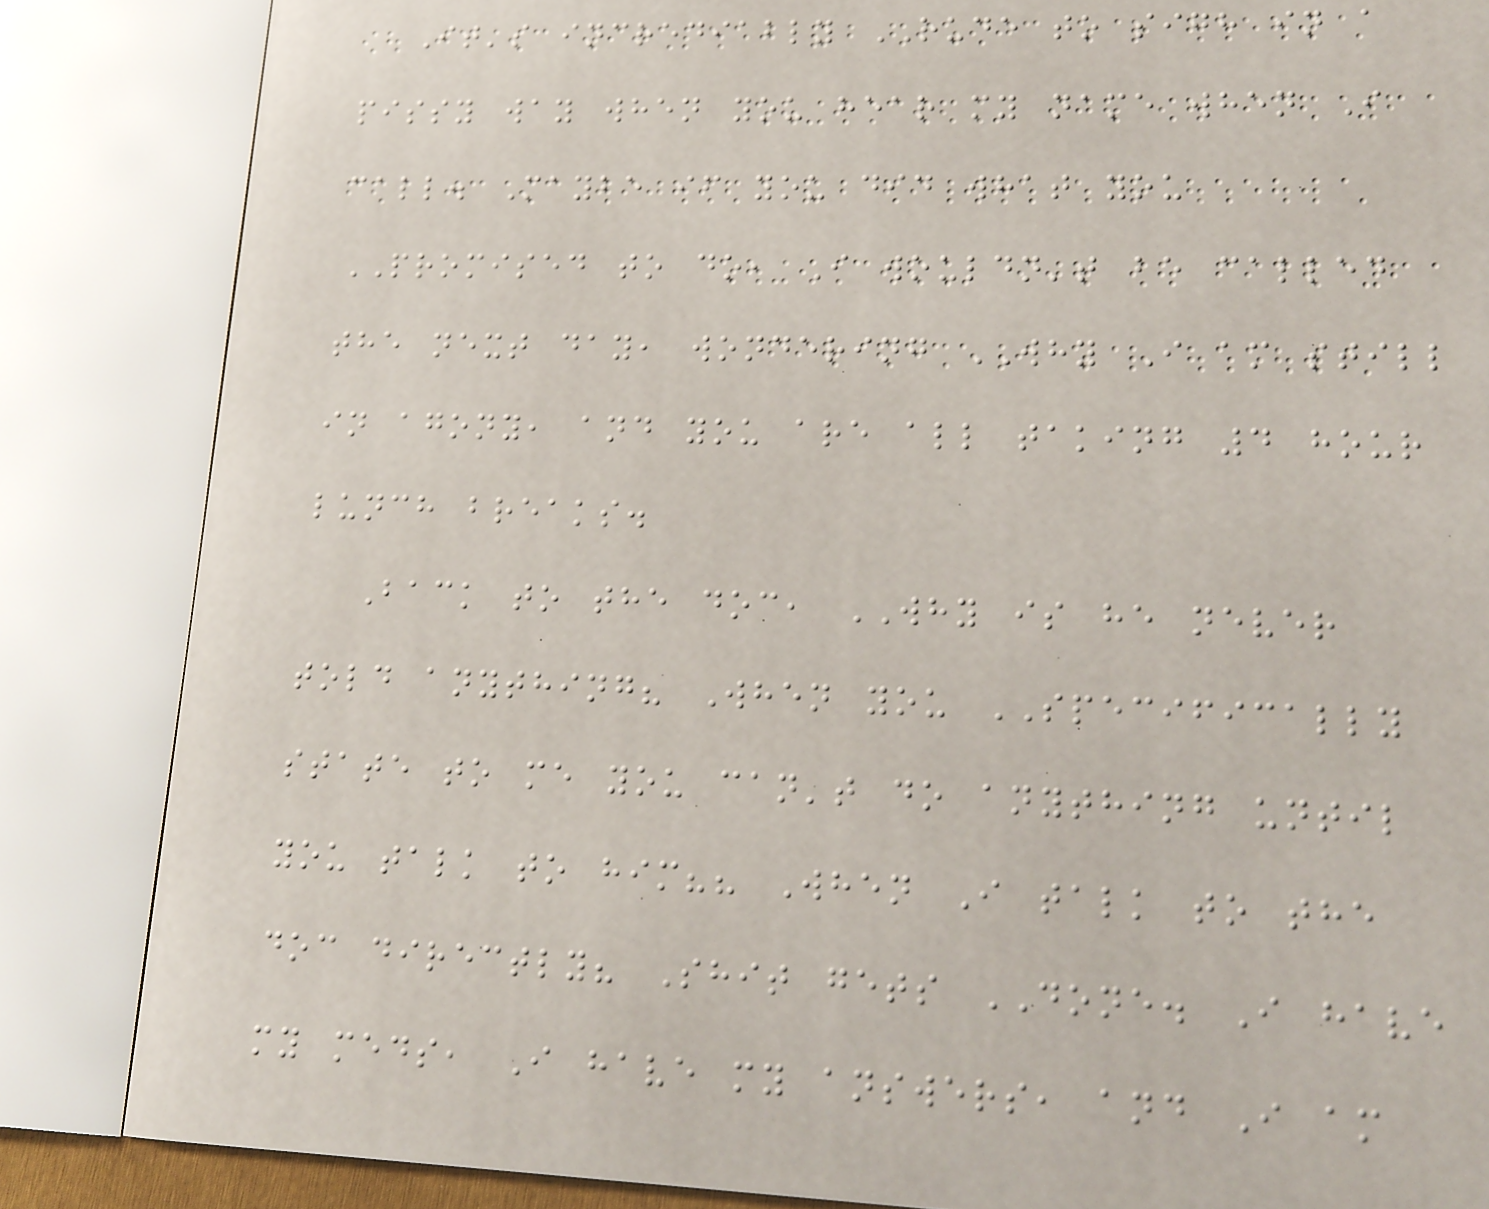It's incrediably RUDE to sigh in a
pissy way when you hear my name when I
call. Maybe if you did what you
PROMISED to do, I wouldn't be called
the next day, wondering WHY I am still
in agony, and you are all taking 4 hour
lunch breaks.
Back to the doc, WHY is he never
told anything? When you SPECIFICALLY
state to me you can't do anything until
you talk to him?? When I talk to the
doc directly? Shit gets DONE. I have
my meds, I have my answers, and I am
